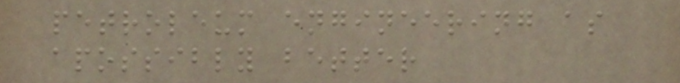petroleum engineering as
apossibly better
